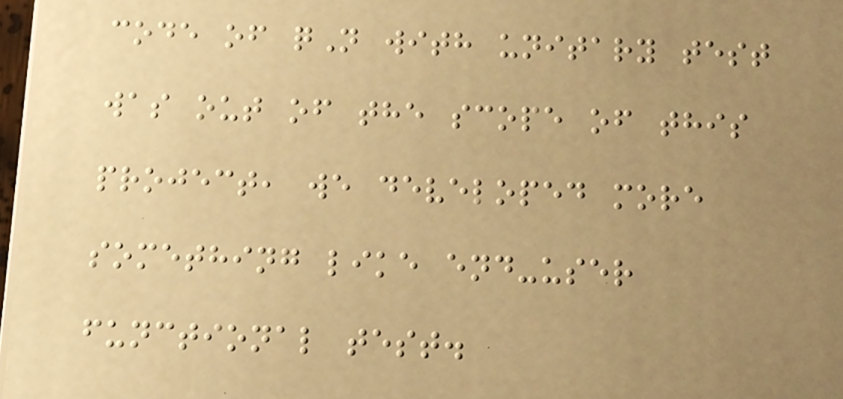code of qN with unitary test
was out of the scope of this
project, we developed more
something like end-user
functional test.
